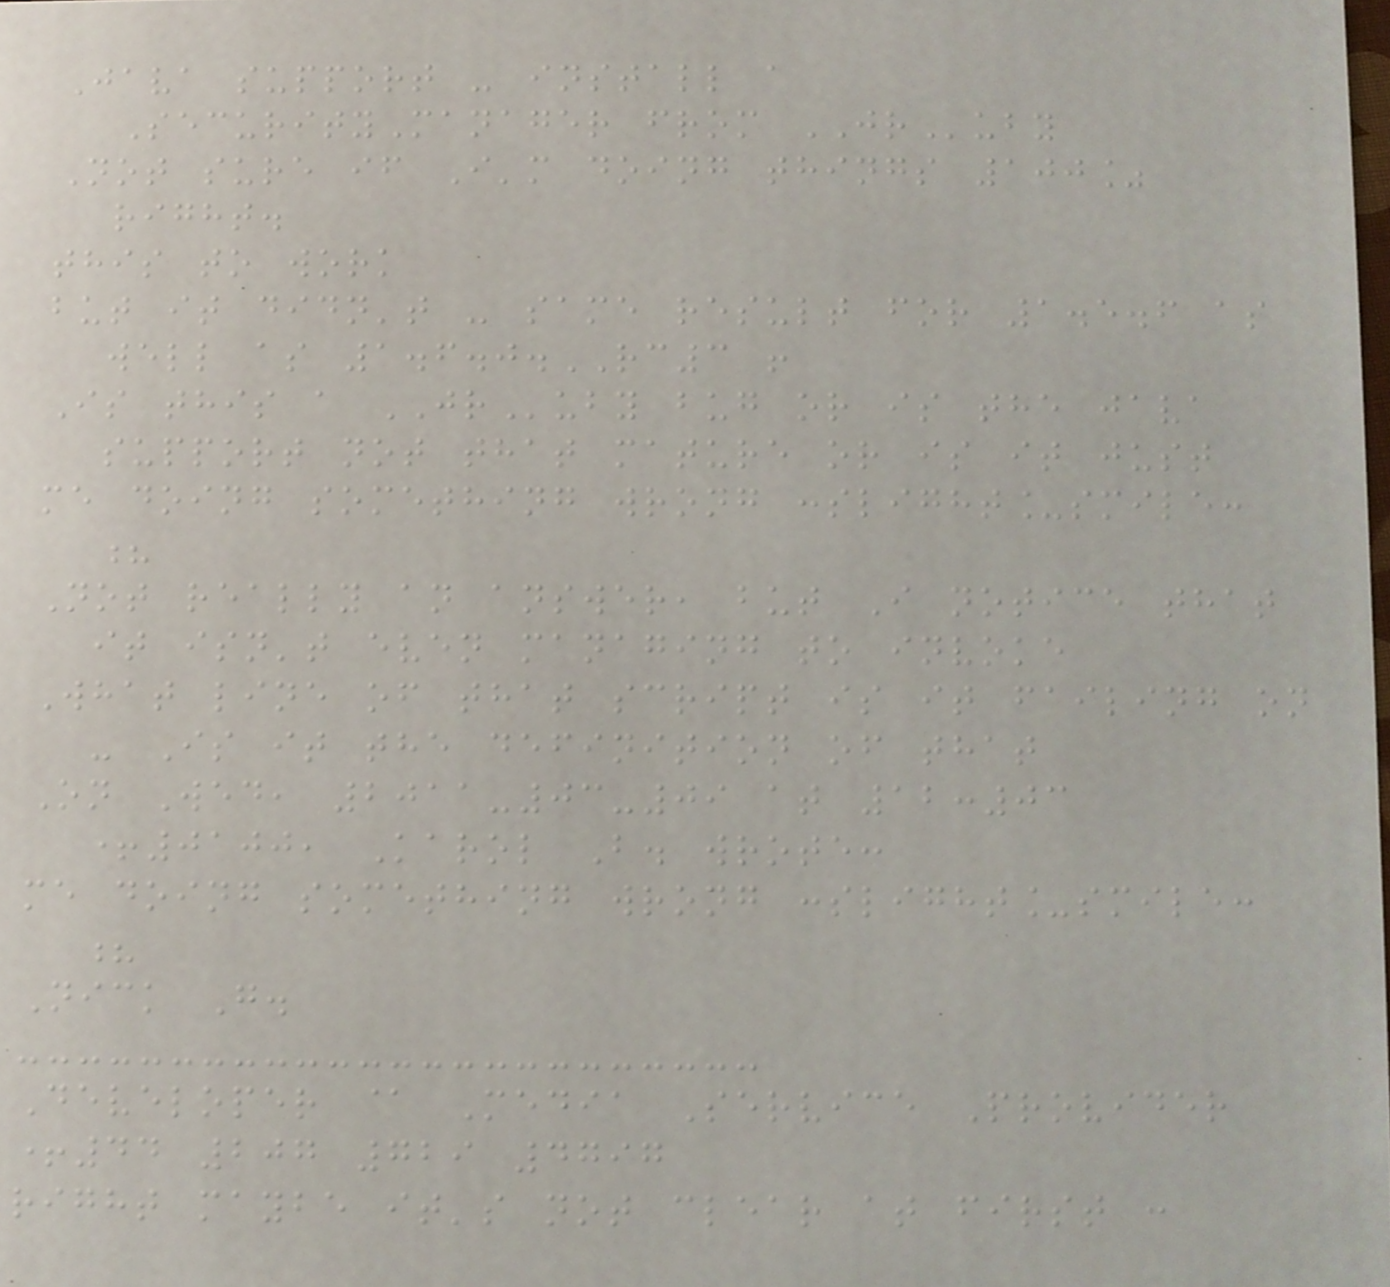Java support - install a
SecurityManager from JRuby
Not sure if I'm doing things 100%
right.
this to work
but it didn't - same result for 1.5.6 as
well as 1.6.0.RC3 !
Is this a JRuby bug or is the java
support not that mature or is it just
me doing something wrong :slight_smile:
?
Not really an answer, but I notice that
it isn't even managing to invoke
What line of that script is it failing on
- Is it the definition of that
On Wed, 2011-03-09 at 12:03
+0100, Karol B. wrote:
me doing something wrong :slight_smile:
?
Nick G.
Developer @ Media Service Provider
+44 207 729 4797
right maybe it's not clear at first :
